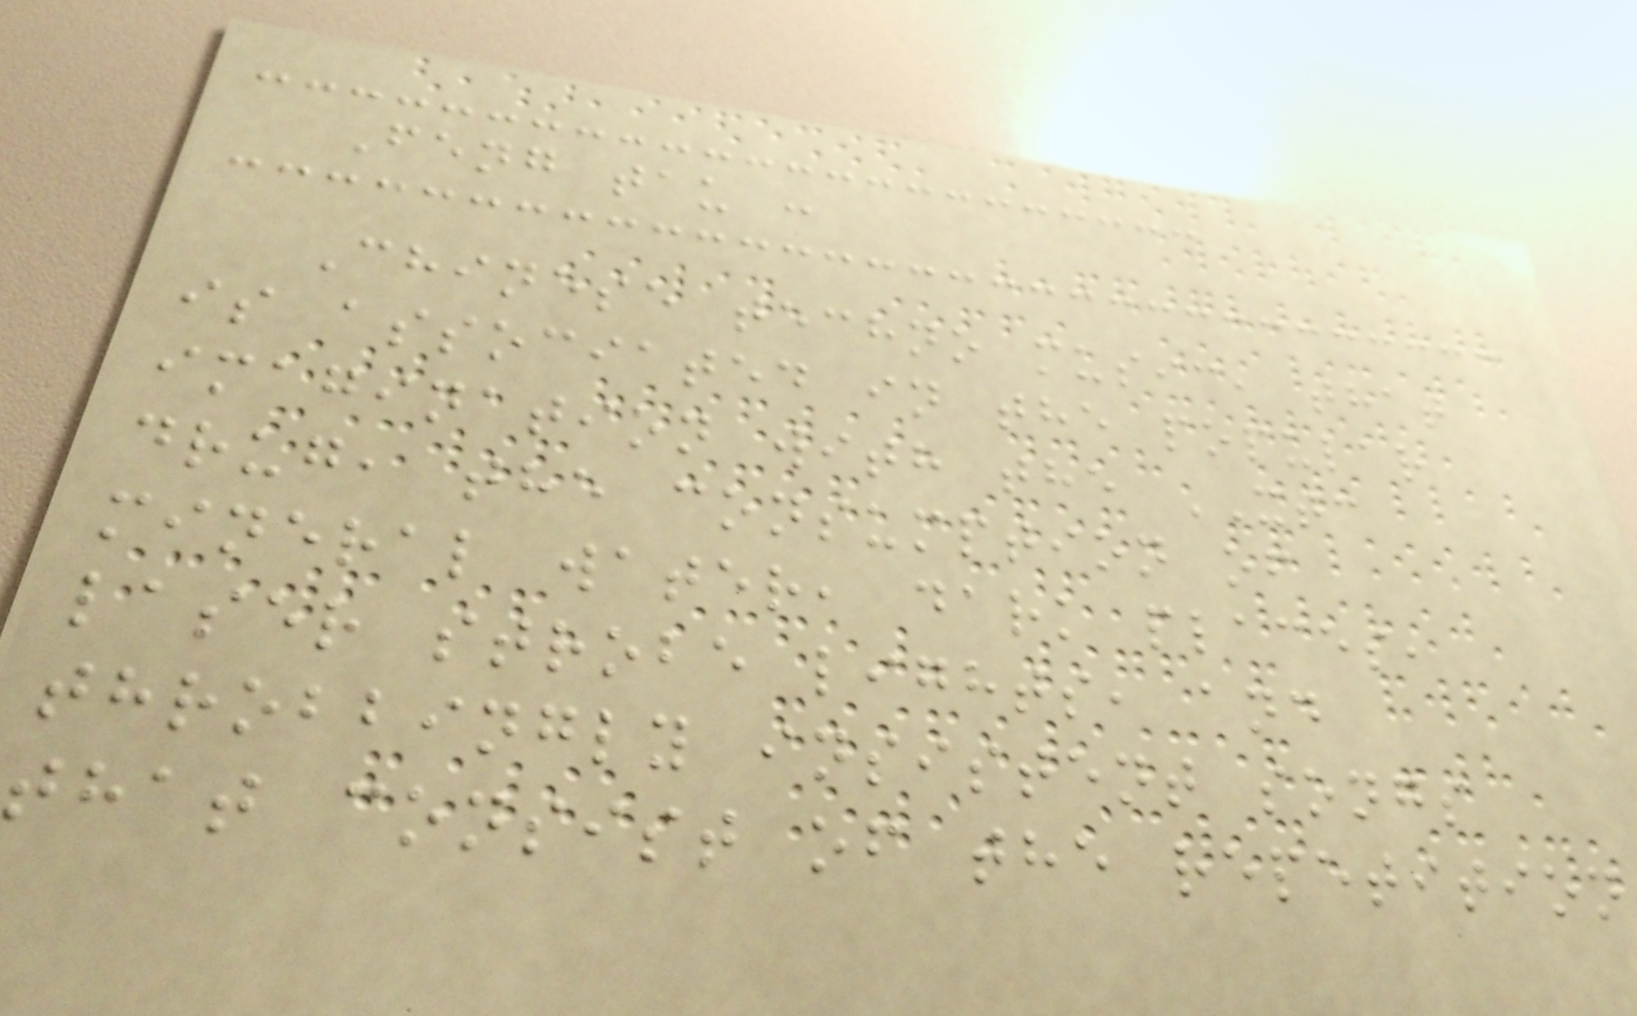Feng tau :
Chinese techno music, that
is associated in the popular
imagination with the XTC
drug, the consumption of
mineral water, dark places,
laser strobe lights, and
throbbingly insistent songs
that consist of the repetition
